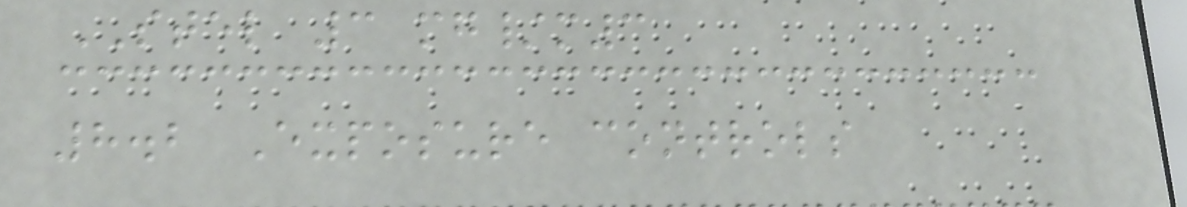STEL 3 mg/m3
8.2 Exposure controls
